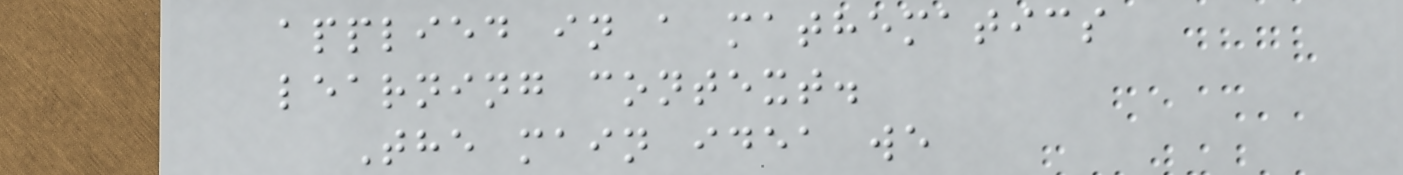applied in a mathematics
learning context.
The main idea we
